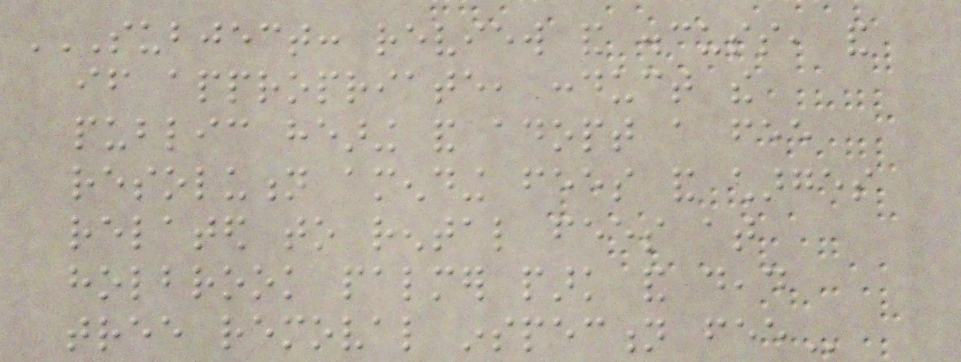SUBJECT: REVIEW AND DISCUSS, AND
IF APPROPRIATE, CONDUCT THE
PUBLIC HEARING AND ADOPT A FEE
RESOLUTION AMENDING FEES AND CHARGES
RELATED TO RENTAL FEES AT
HOLBROOK PALMER PARK AND DEAD
TREE REMOVAL INSPECTION FEE
